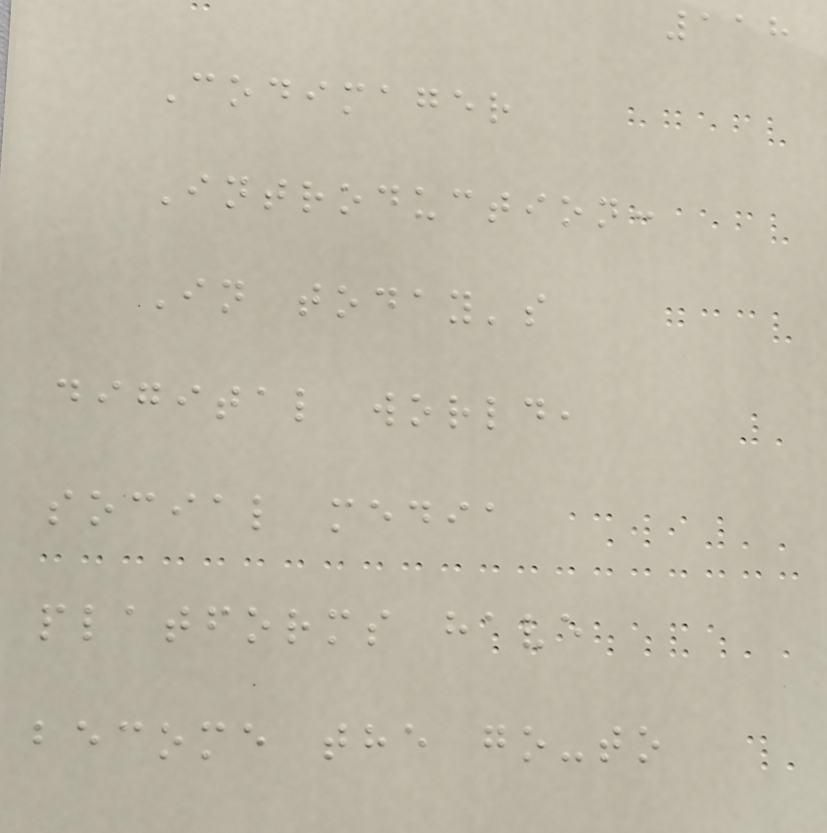118
Codimager
Introduction:
In today's
digital world,
social media
platforms have
become the go-to
